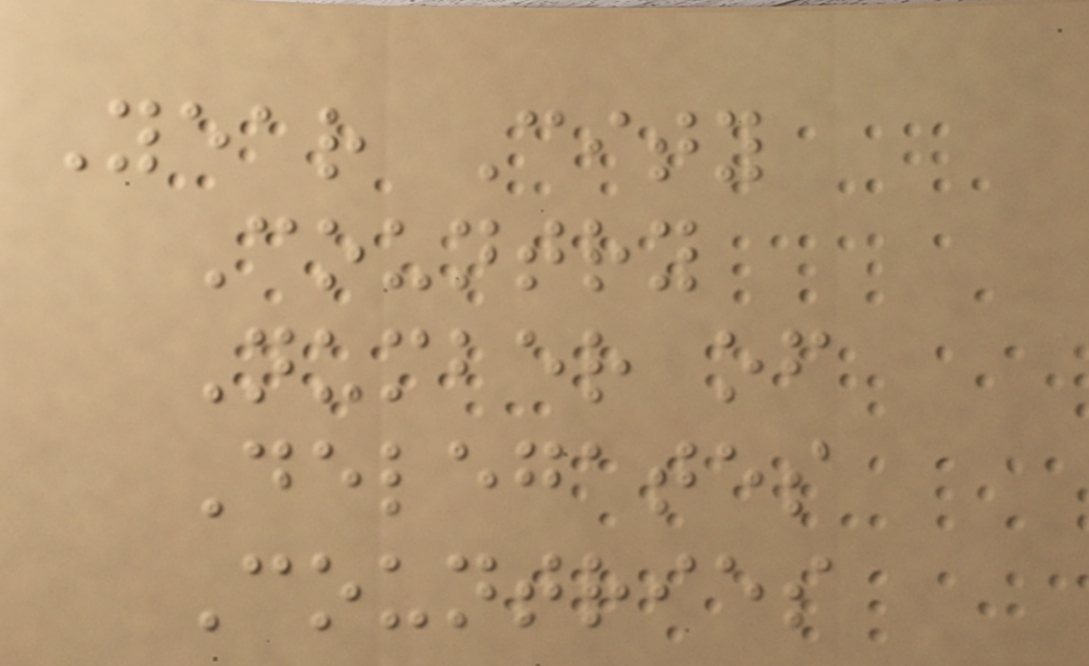Year City
Country
Number of
Delegates
Countries
